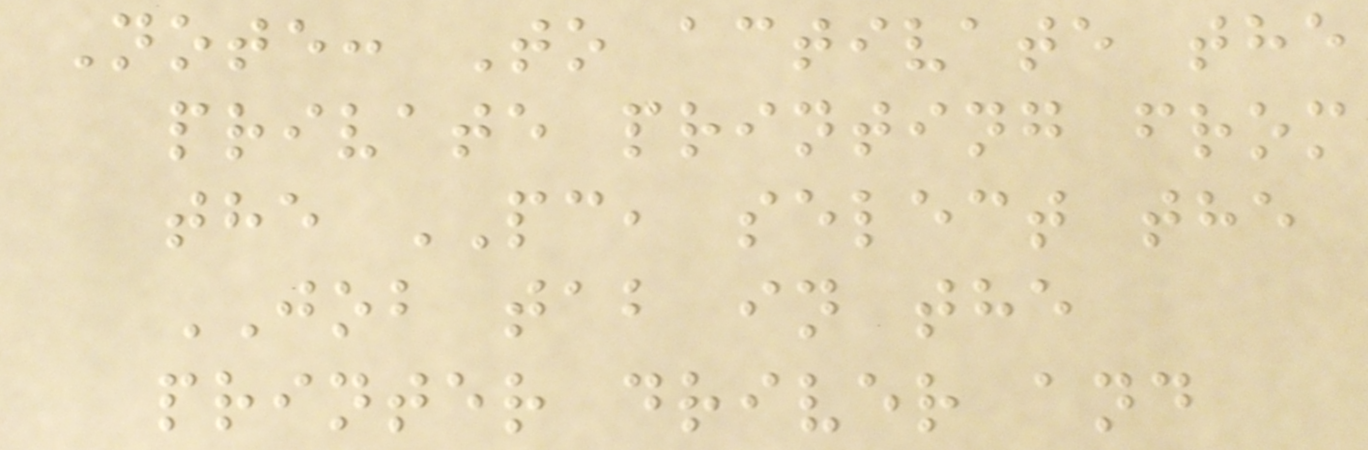Note: To activate the
private printing from
the PC, select the
JOB tab in the
printer driver and
